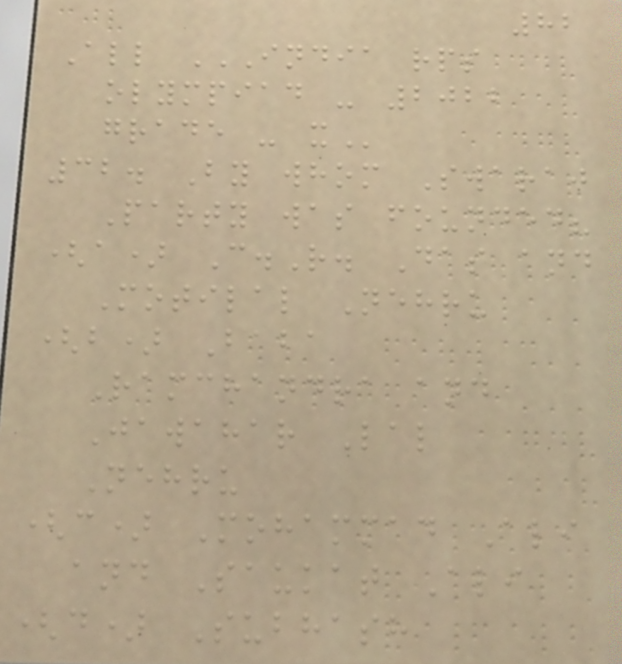82
All INDIA RPS
OLYMPIAD - 2022
GRADE - X
32. By whom Swaraj
Party was founded?
(a) C.R. Das and
Motilal Nehru
(b) Baba
Ramchandra and
Jawahar Lal
Nehru
(c) Mohammad Ali
and Saukat Ali
(d) Subhash
